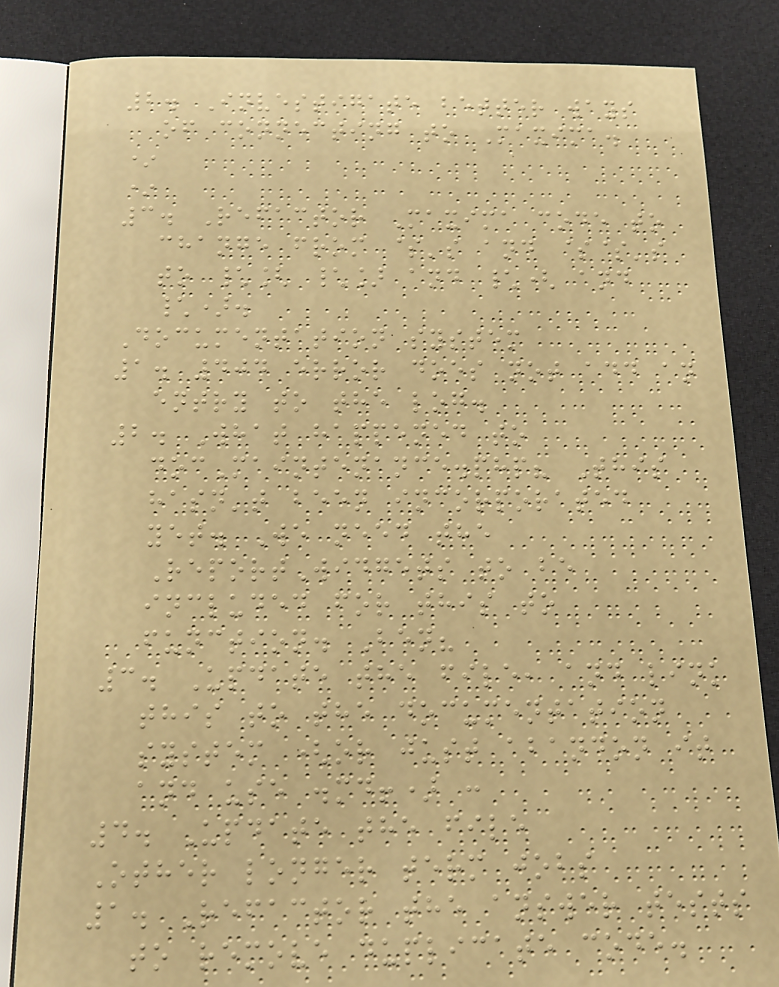2. Investigate better ways
of connecting to Maxima.
*
*
3. Refactor Maxima code to
change from $'s and $$'s
to \[ \] and \( and
\).
Documentation system
1. 404 error does not add an
entry to the log.
2. What happened to
docMaintenance.php? This
hasn't been incorporated
yet. We need the
ReportWidgets to be
included for this to
function. Ben?
3. Update the file, and link
this to the documentation
system (or just abandon it
and use .md!) :
4. Update the file
Other longer term jobs
1. Refactor the answer tests
to remove duplicate code.
